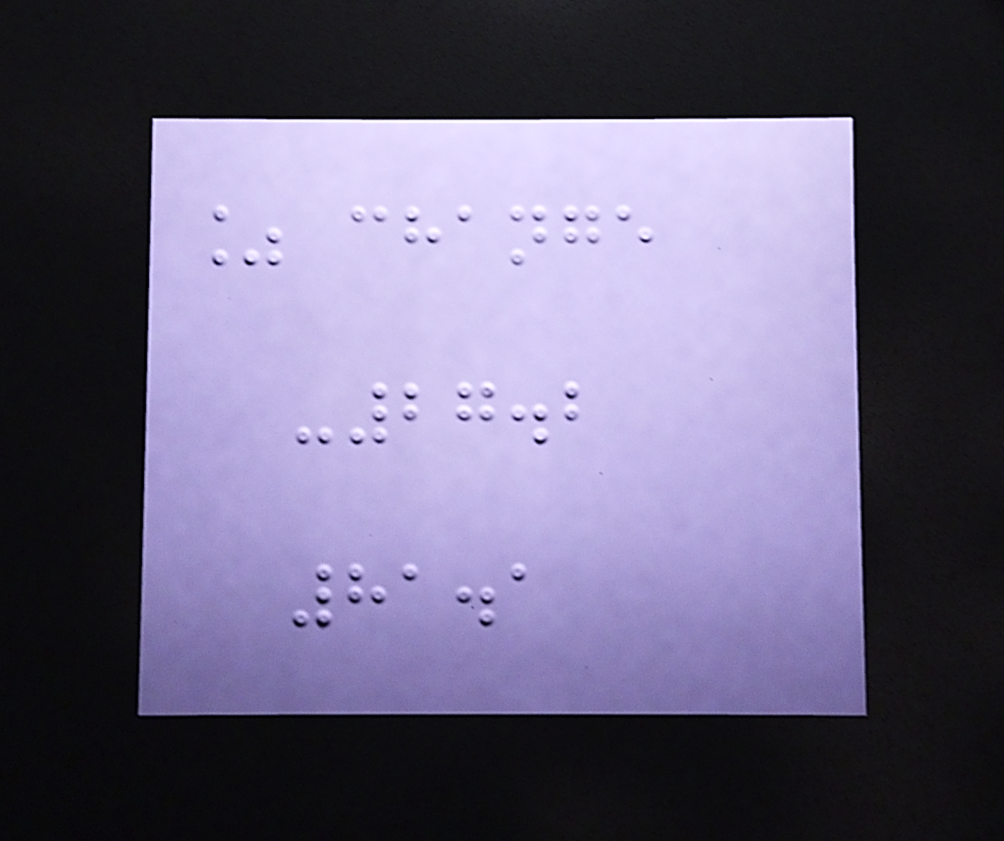% change
-27.2
81.1
